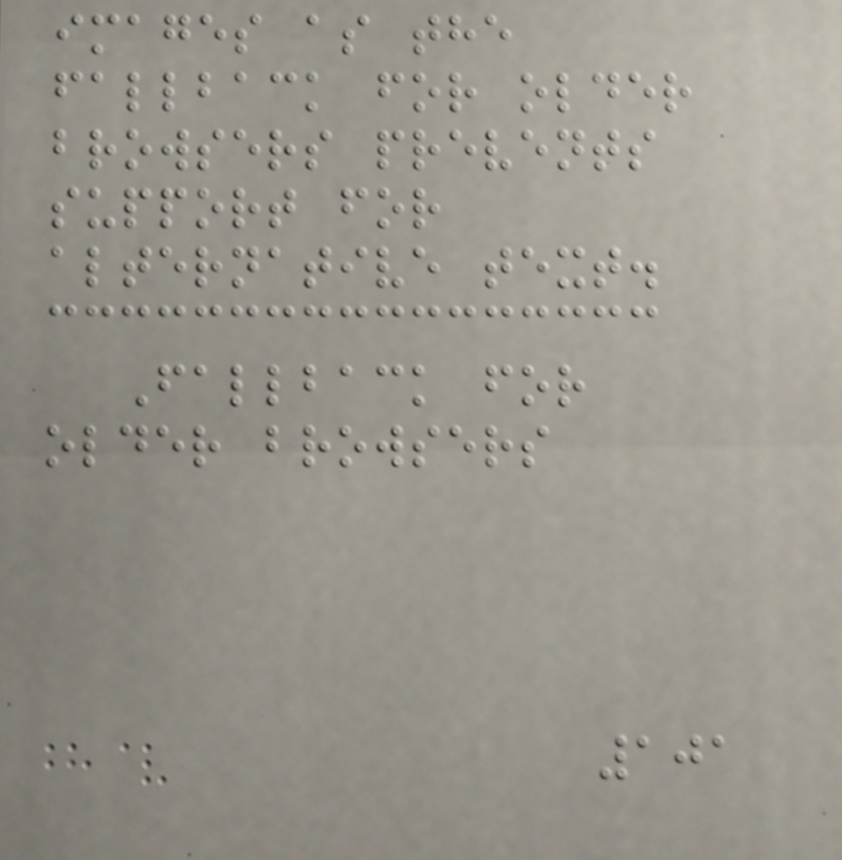images as the
fallback for older
browsers prevents
support for
alternative text.
Fallback for
older browsers
101
